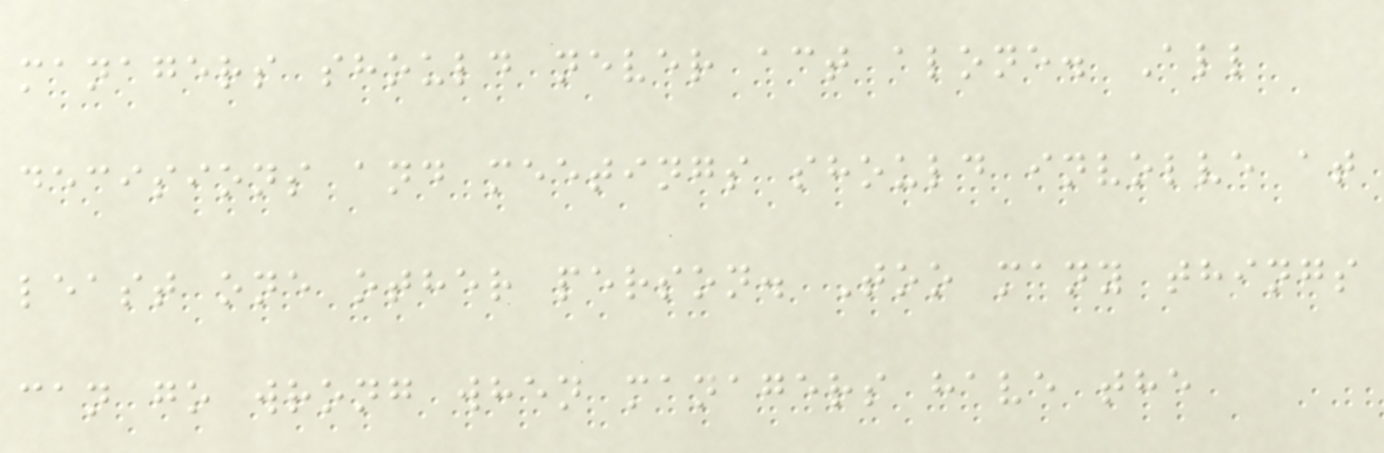managers should never act alone. All
decisions and meetings should involve at
least one other person. Too many things
can go wrong when managers have the
